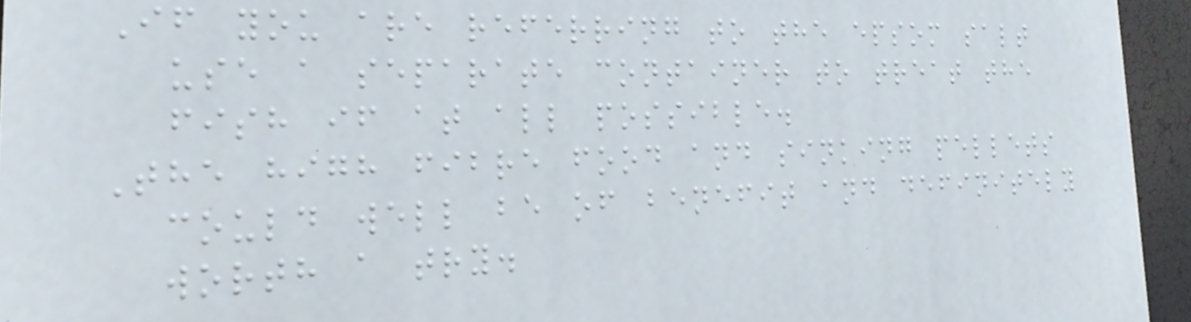If you are referring to the epsom salt
use a separate container to treat the
fish if at all possible.
The high fibre food and sinking pellets
could well be of benefit and definitely
worth a try.
